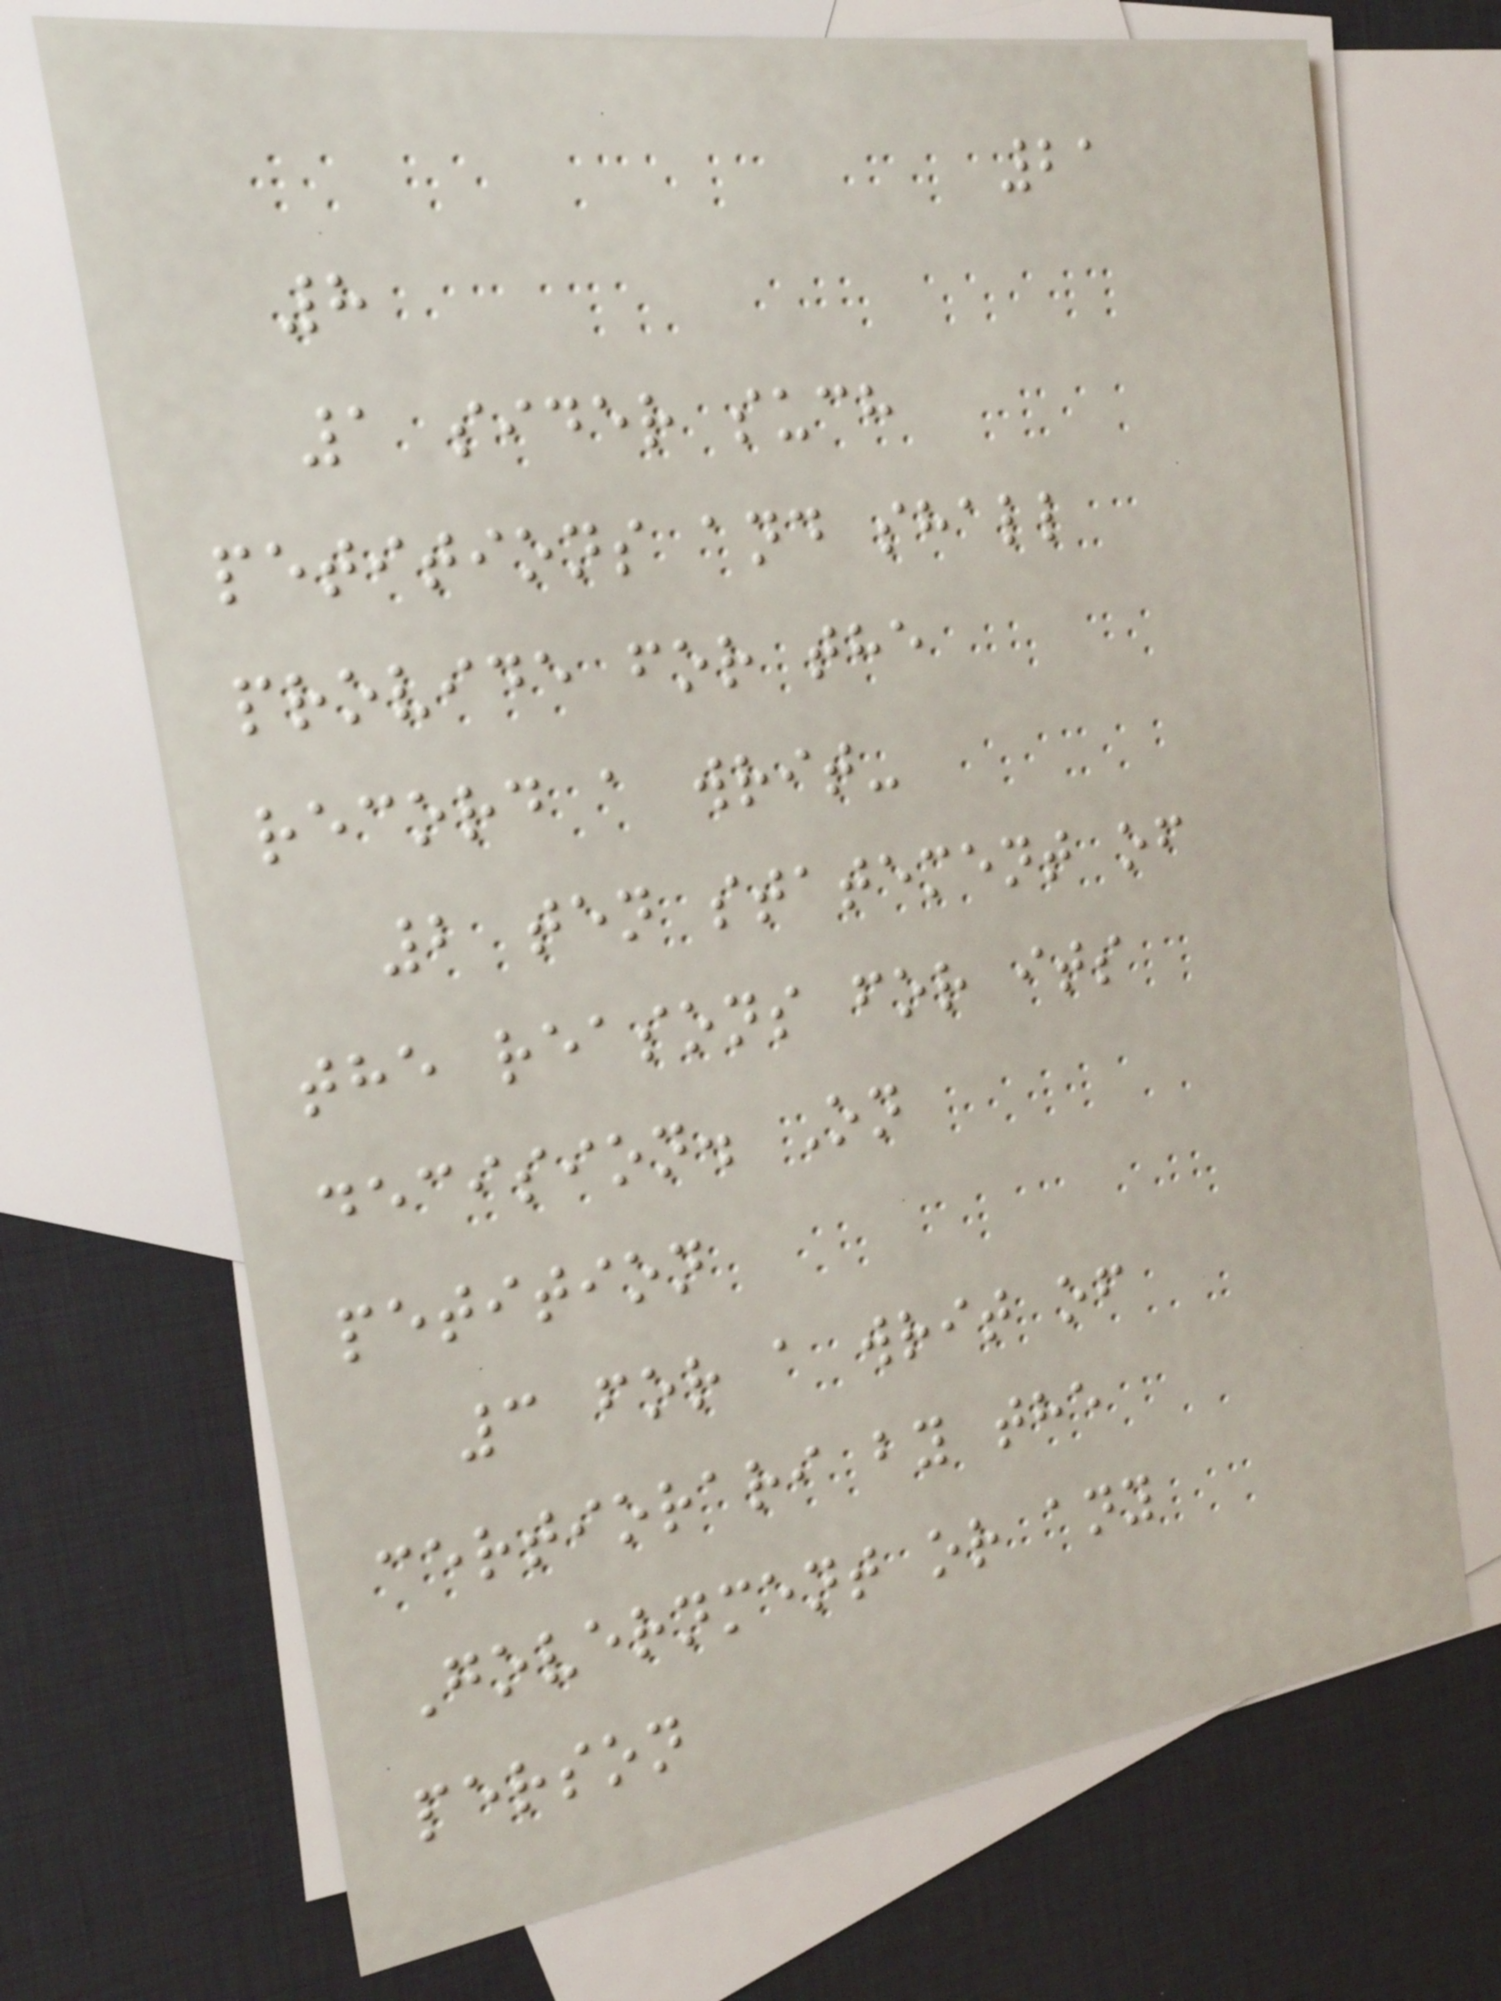21
8
1 sider such
petitions and shall
provide for the
record a writ-
2 ten statement of
the reasons for its
decision. On
petition
3 for a writ of
certiorari by the
Government or any
person
